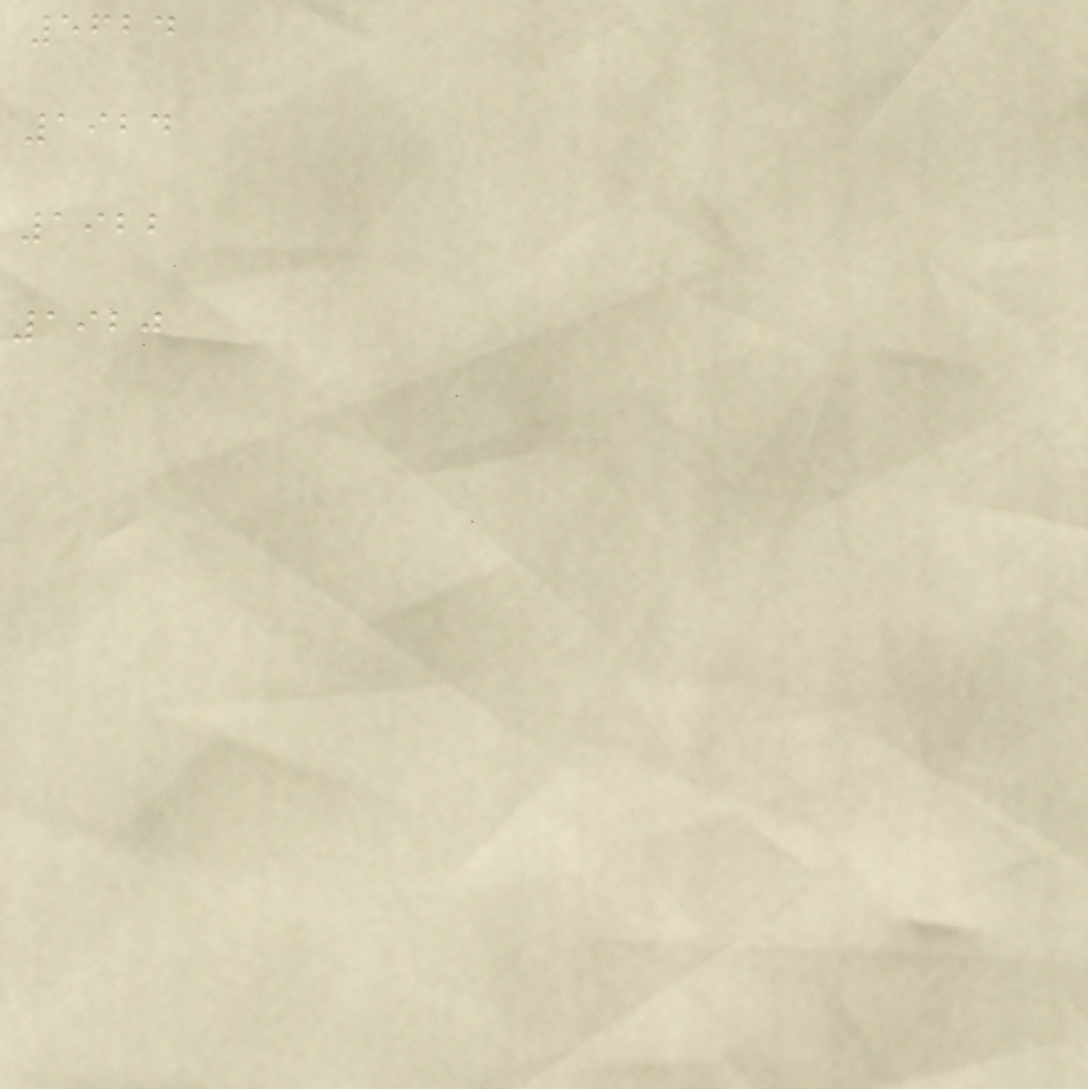5624
1924
1922
1920
